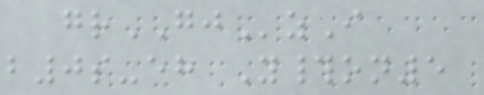grGJzI
b0s-eh Y#on5
